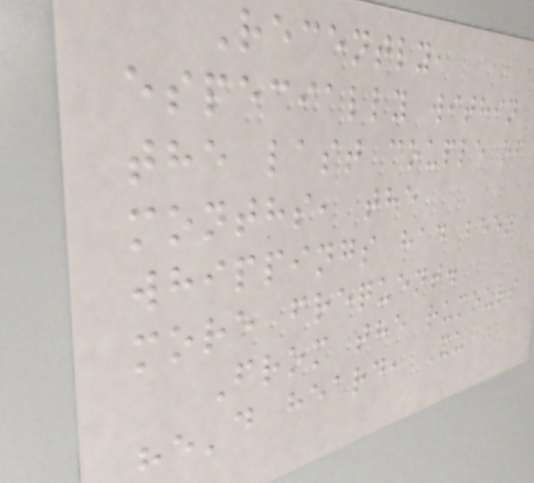Recently,
especially within
the last couple of
months, the
whippings had been
more frequent.
From the rumours
he'd heard, Xu
